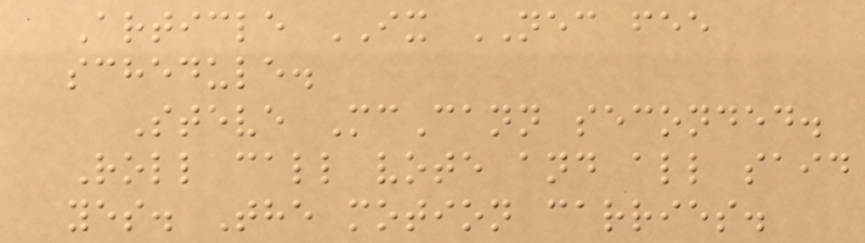Article IX NEC fee
schedule.
Steve McCann seconded.
Roll call vote and all said
yes. The motion carries.
